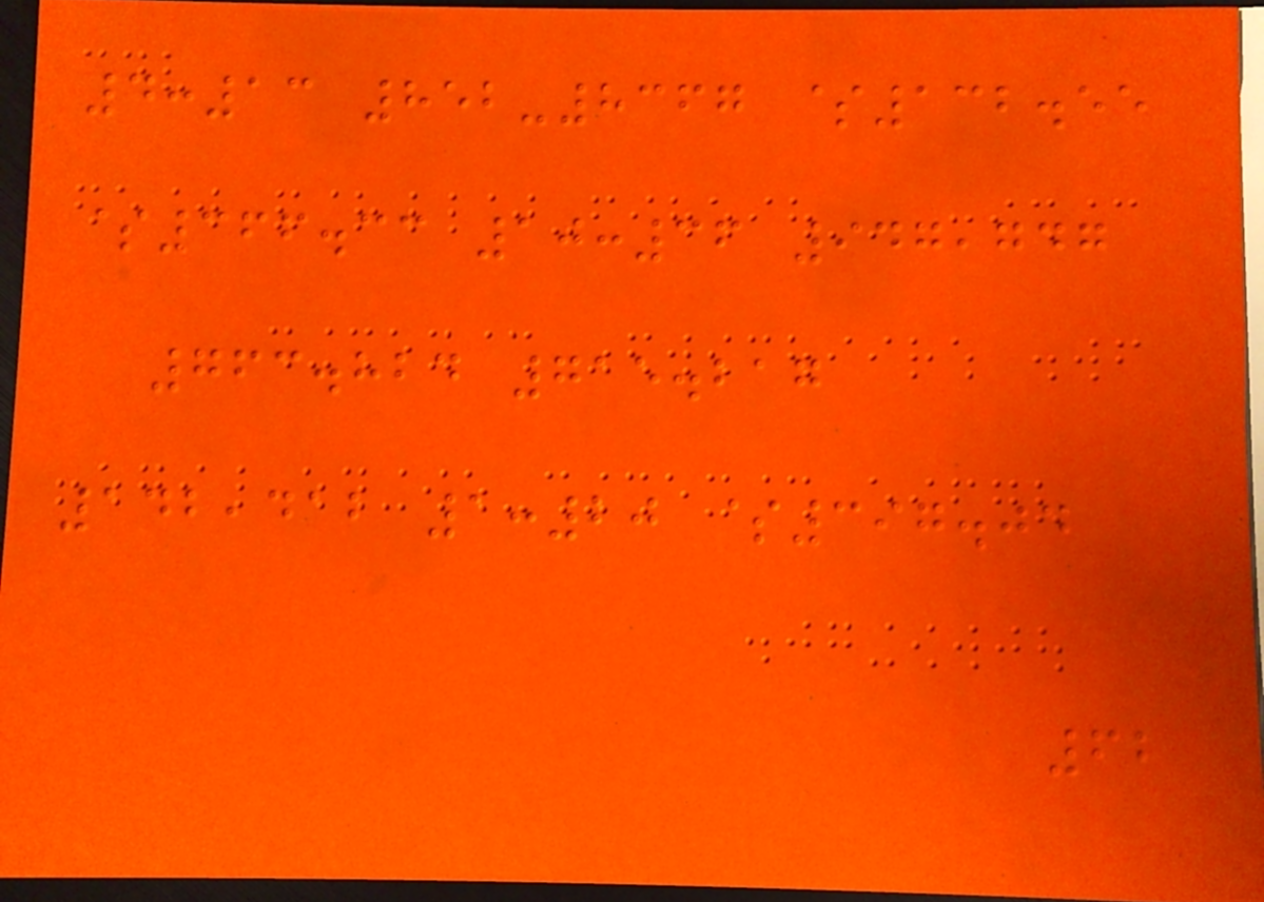4:13 852-8367 $132.55
$366.33 10:36 947,747
763.824 715.217
142,412 1:20 $397.04
62
